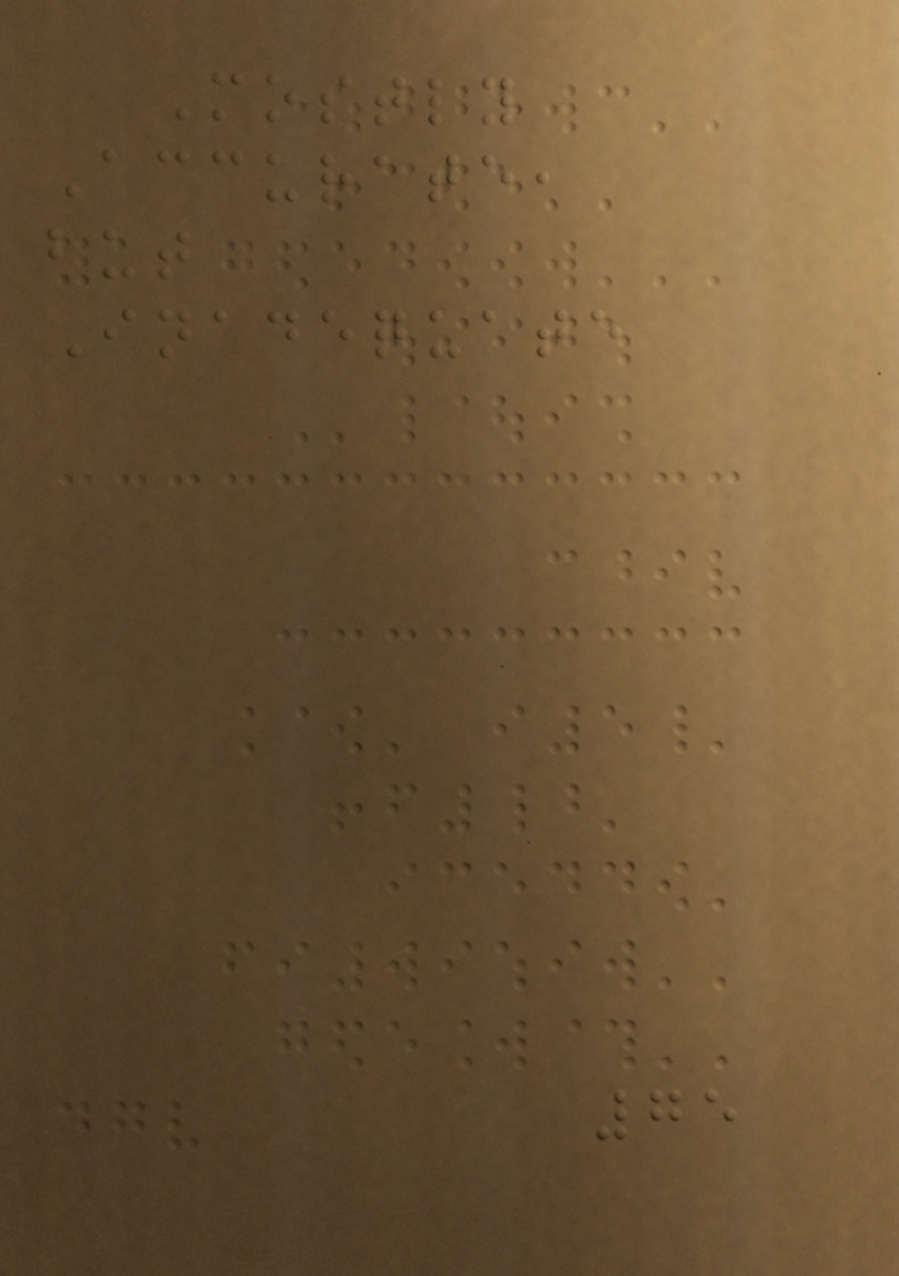Mostly
Accurate,
but
Inadequate
75
